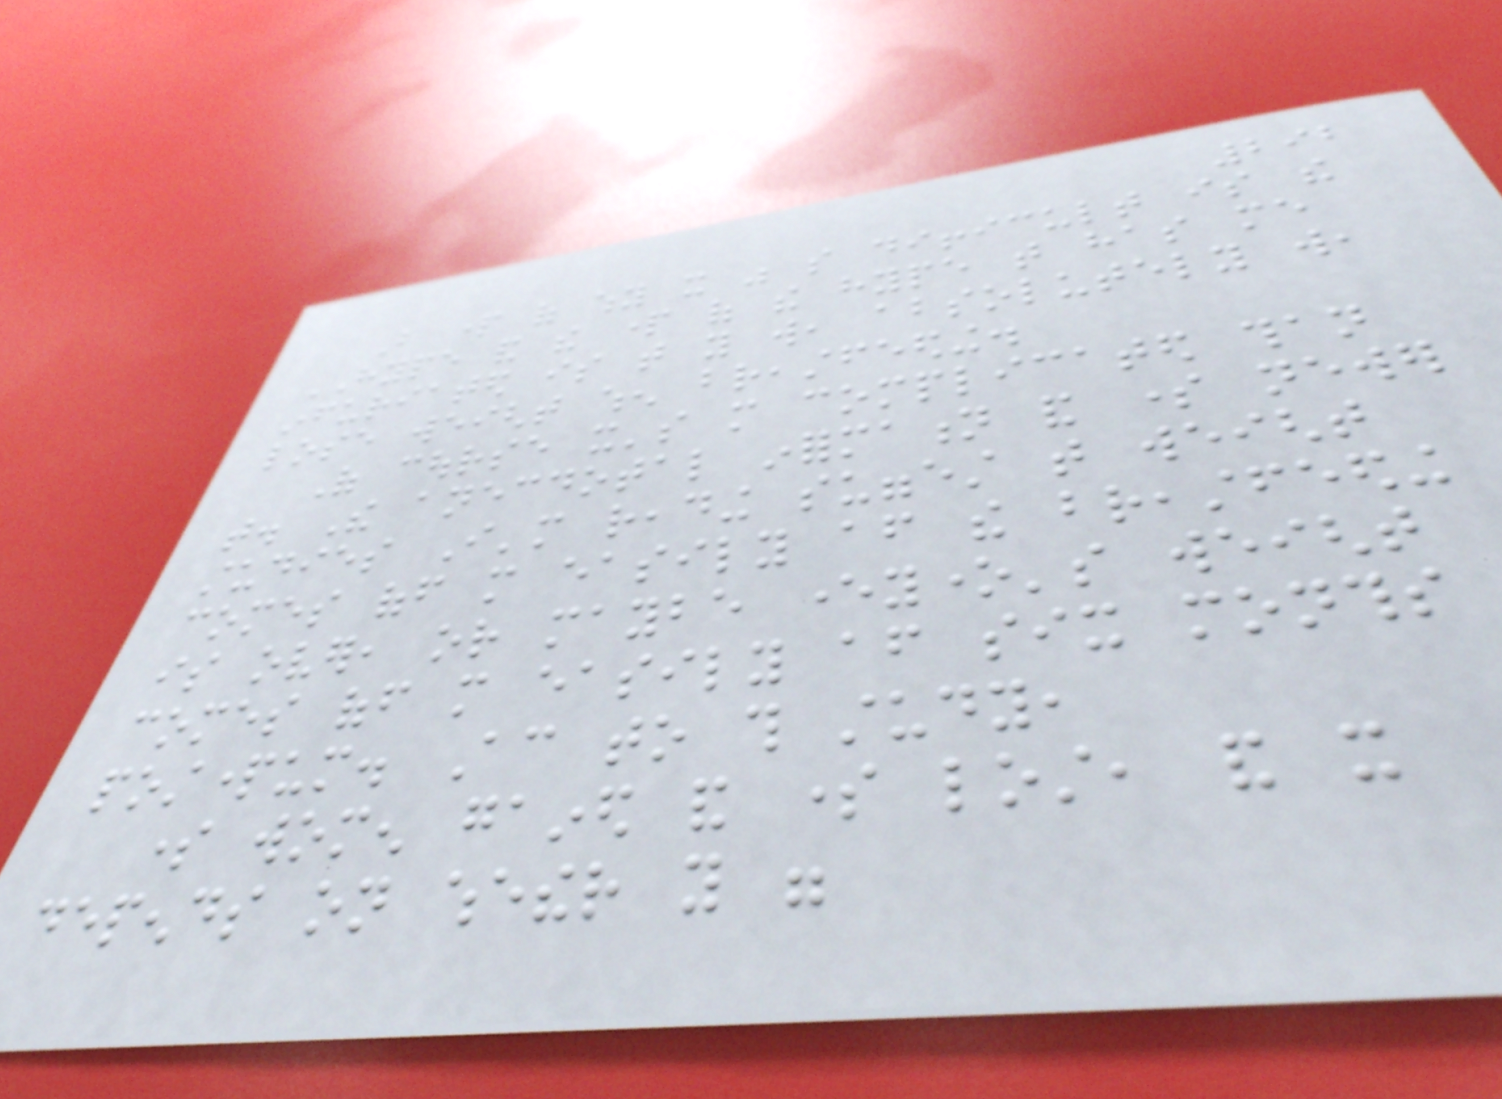292
But part of why it was so difficult is the
HYPE and the part of the hype that has me
infuriated is that you will, absolutely will,
lose weight when breastfeeding.
Of course it's more complicated than
that. The anecdotal information and some newer
studies I'm reading suggest that weight
comes off more easily after the breastfeeding
is over, or maybe everyone's weight
comes off more easily after six months
postpartum. According to this study,
some women gained and some lost, and it
depends on whether you were
